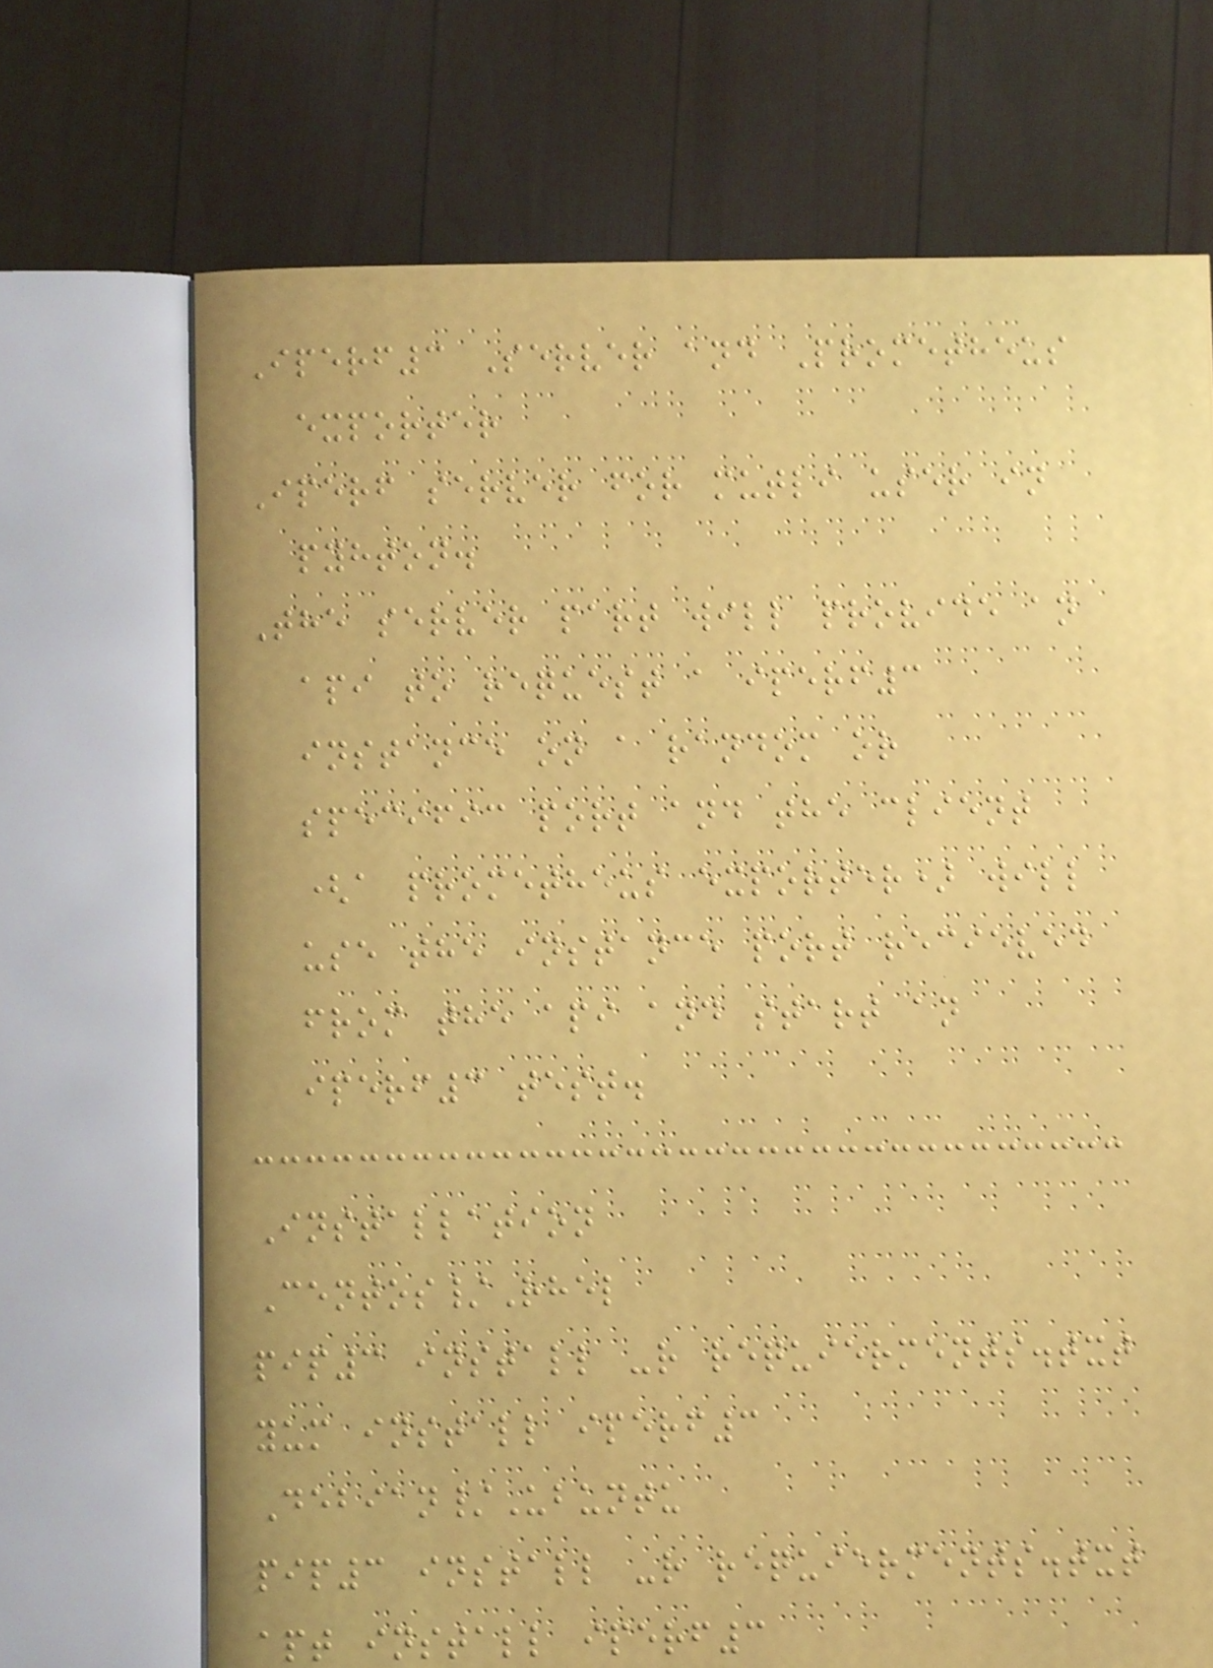Iperf3 Server and Prometheus
exporter
Iperf server for mutli user in
pyhton.
The server part will provide an
api to request a iperf3
instance on a random or
specific port and the client
(a prometheus exporter) will
use the instance port recieved
from the api and start an
iperf3 test.
Installation
Centos/Rhel
pip3 install -r requierments.txt
yum install iperf3
Debian/Ubuntu
pip3 install -r requierments.txt
apt install iperf3
